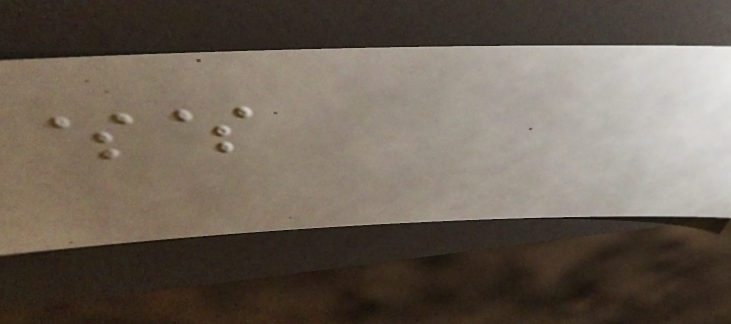$$
